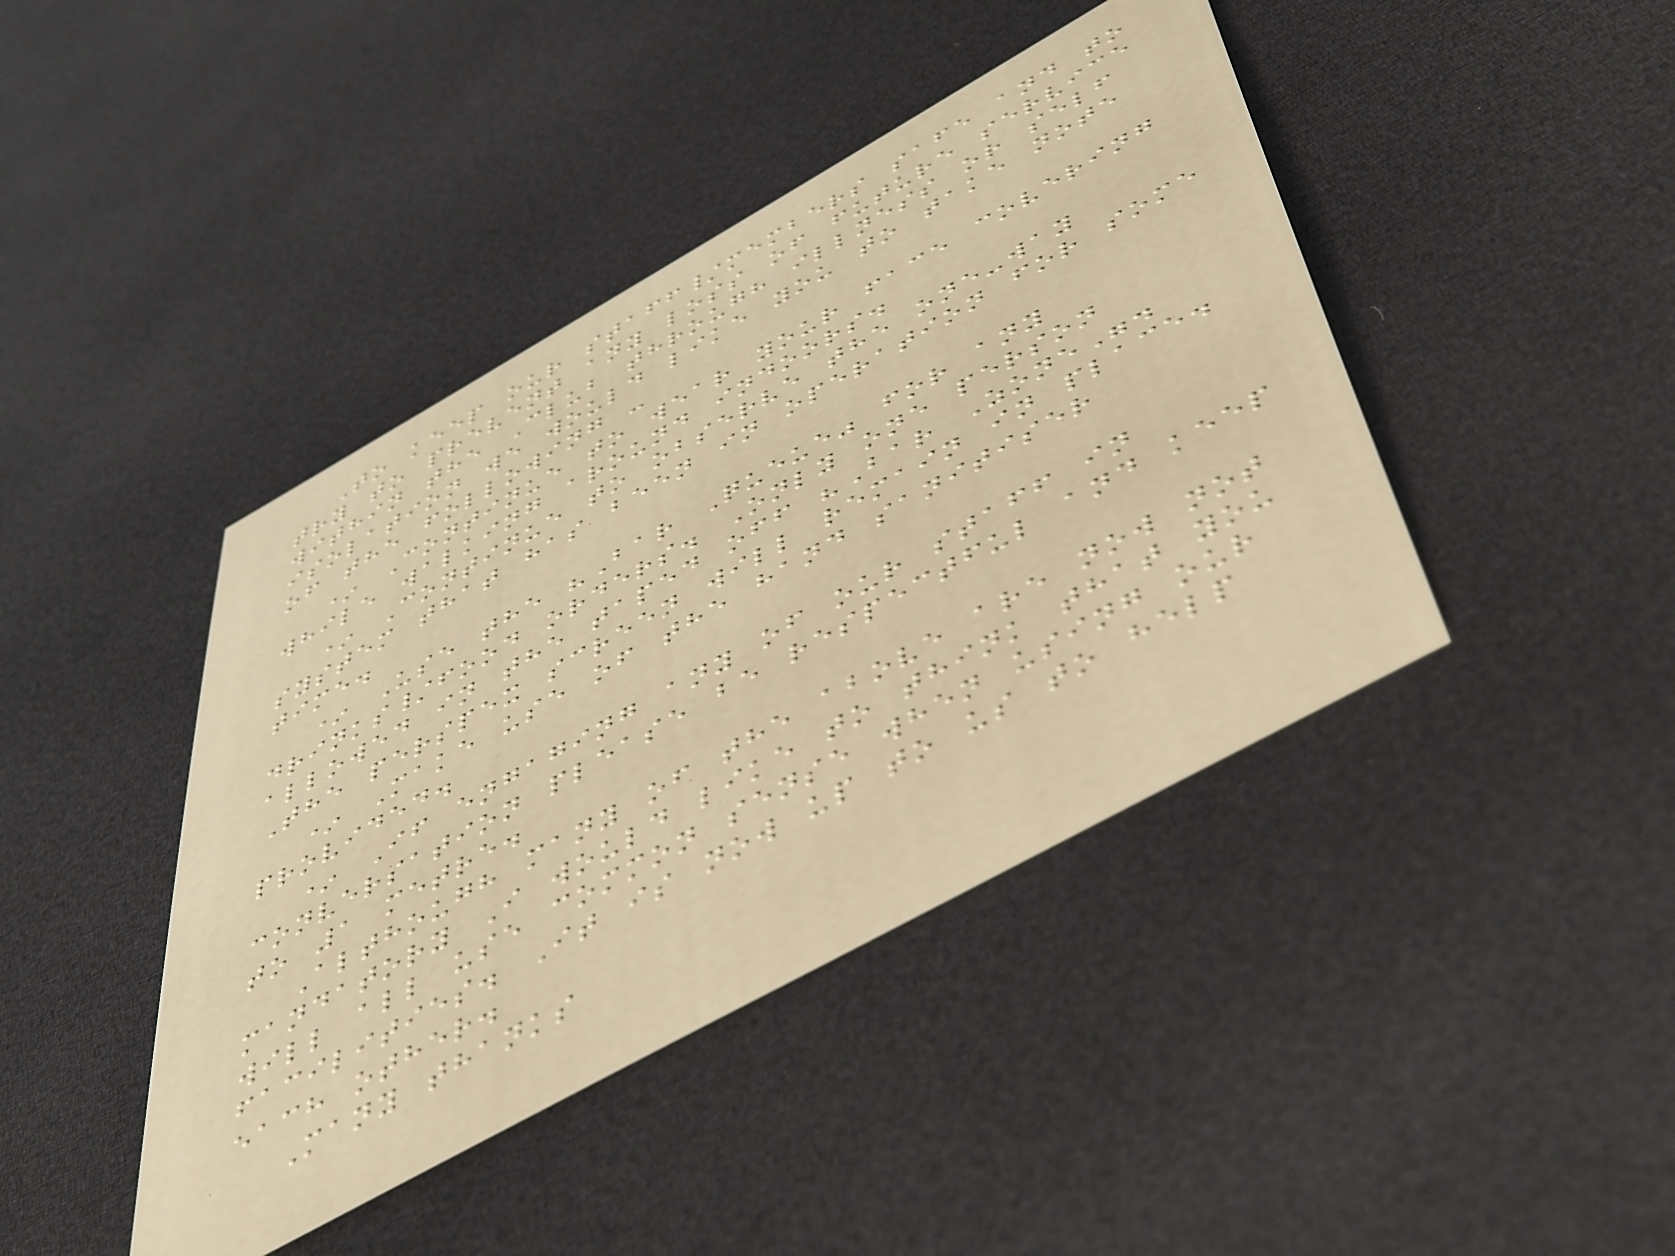To keep our staff/members safe and to
try to prevent any loss of future service
within the Club through illness or self
isolation we would like you to take note
of the following -
* Continue to wear your face covering
while walking around indoors.
* Continue to observe the one-way
system that has been in operation for some
time.
* Use the "Bar Queue" for any
drinks/food orders. Only one person
allowed in the taped off "Bar Zone".
The perspex screen will remain in place.
* Make use of the hand sanitiser
provided.
* If engaging any of our staff in
conversation please be respectful and keep
to 1 metre.
Although many of the above are now not
mandatory I would like to think that you
will all use common sense when using our
facilities. It is now up to us to help
each other.
Many thanks
